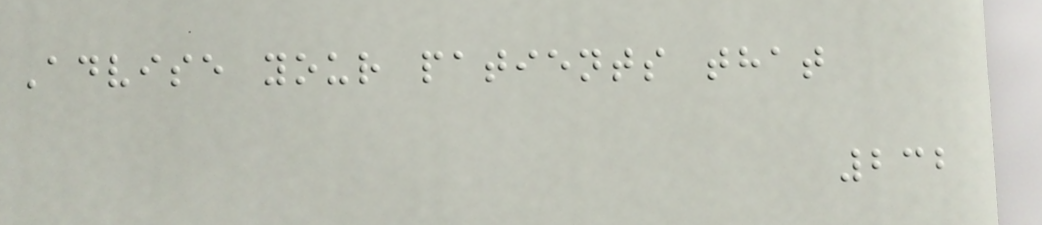Advise your patients that
232
